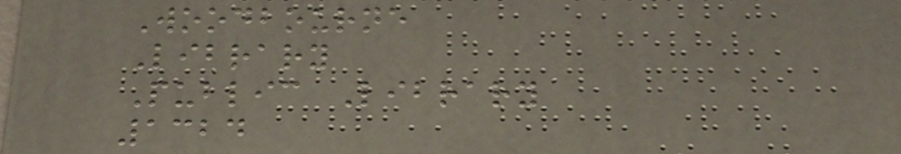Woodbourne
Library
Public Library
1324
